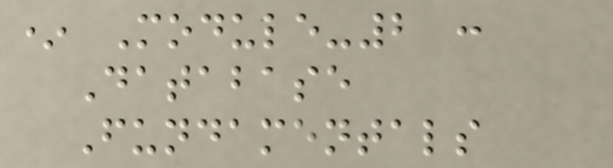* Module-2 :
Database
Fundamentals
